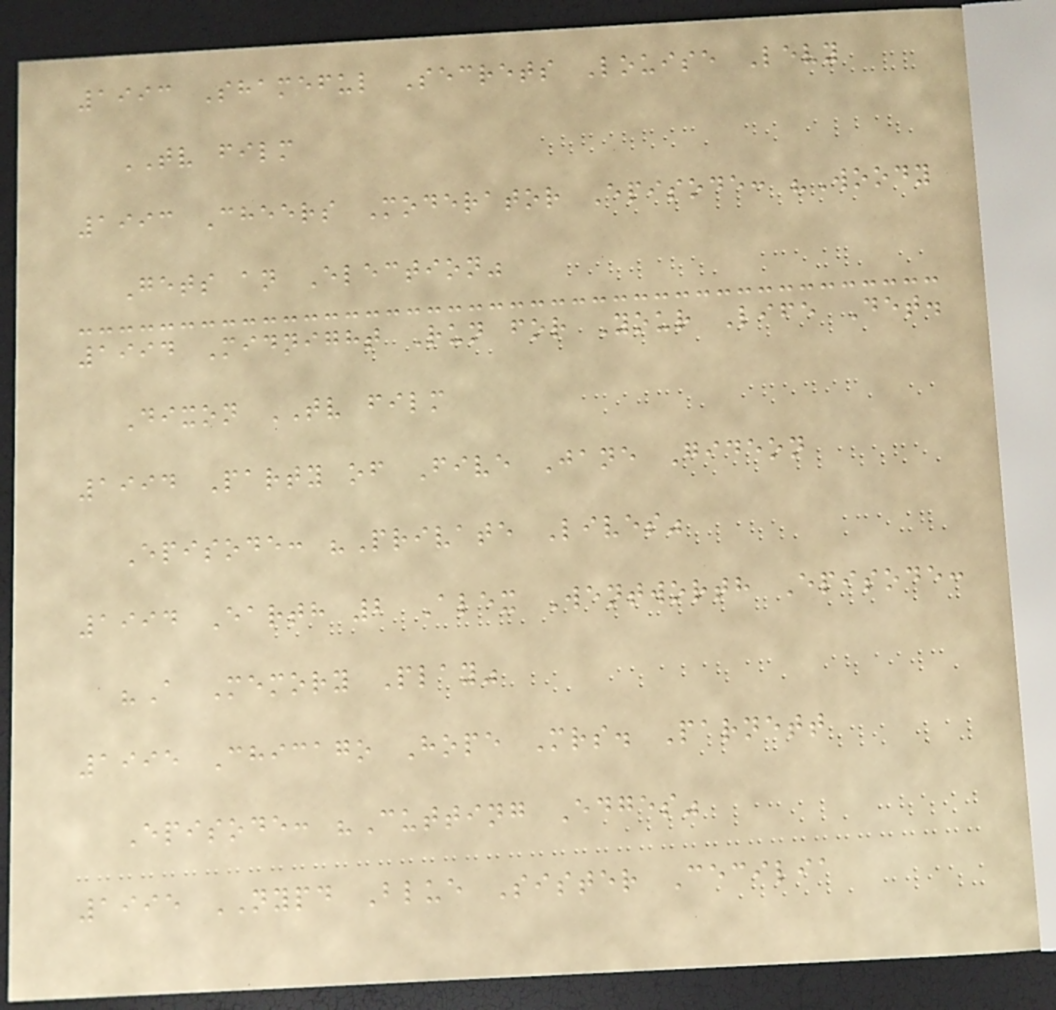1993 Shameful Secrets Louise Levy
TV film
1993 Cheers Moderator Episode: "Woody
Gets an Election"
1994 Midnight Run for Your Life Det.
Dixon TV film
1994 Party of Five Jane Gideon
Episode: "Private Lives"
1994 Earth 2 Alex Wentworth Episode:
"A Memory Play"
1995 Chicago Hope Mrs. Parnett
Episode: "Cutting Edges"
1995 NYPD Blue Sister Cecilia
